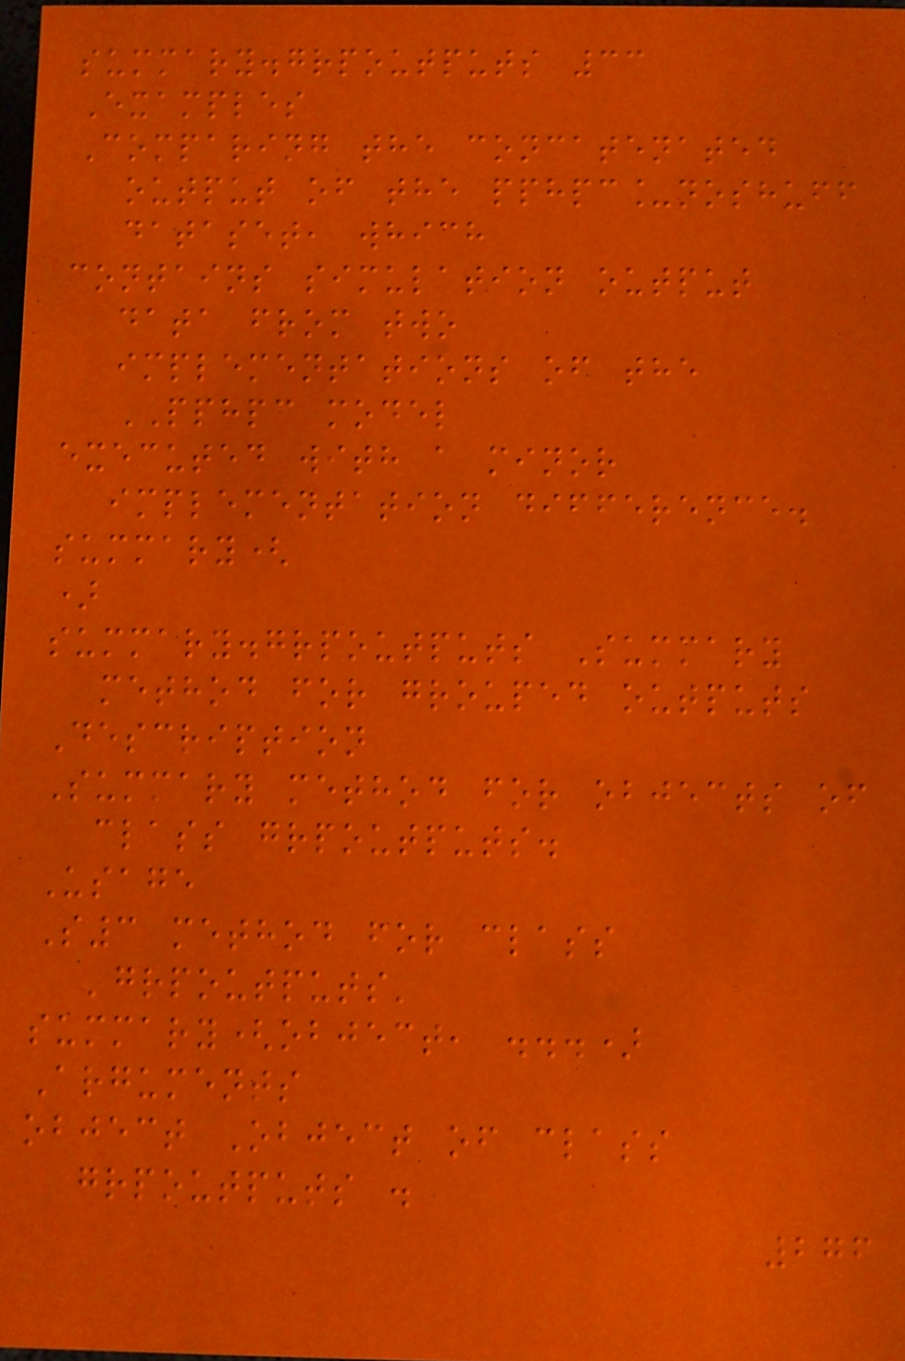summary.grpoutputs 33
Examples
Comparing the concatenated
output of the pphpc_noshuff
dataset, which
contains simulation output
data from two
implementations of the
PPHPC model
executed with a minor
implementation difference.
summary(
)
summary.grpoutputs Summary
method for grouped outputs
Description
Summary method for objects of
class grpoutputs.
Usage
S3 method for class
'grpoutputs'
summary(object, ...)
Arguments
object Object of class
grpoutputs .
276
